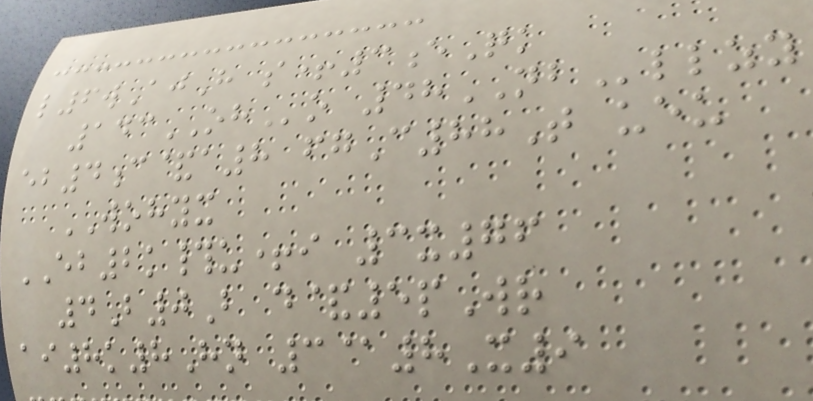l6wAjH s+3eQk
143OHo 48NBllzy
eb4c&a8 fgC88T ueu
WOHYX
EB2k#u+i 3x76
4B0B d&5pWr
ai8k8Hn 3@8X9
